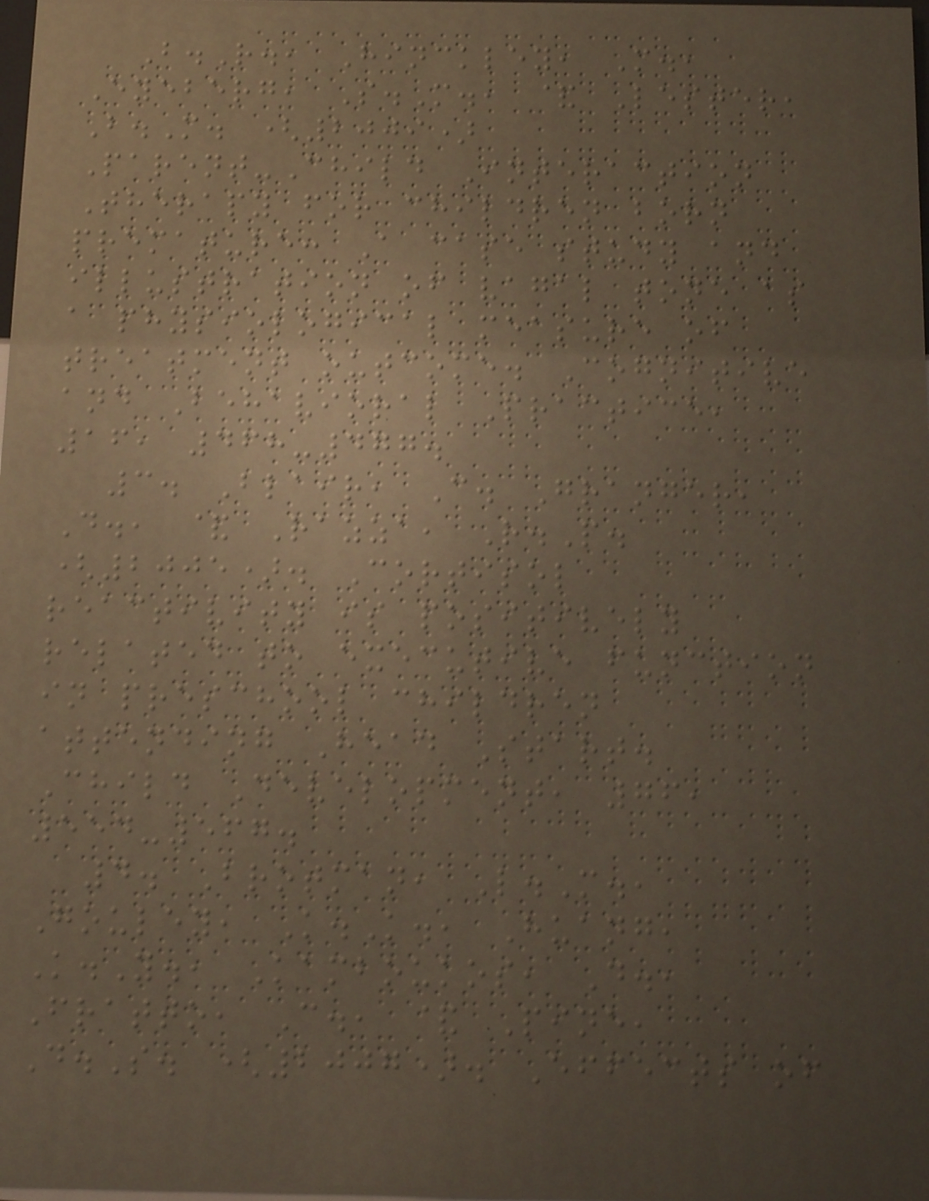B.R., Hinckley, M.,
Eyeberg, S.M., & Lester,
B.M. (2009)
Parent-Child Interaction
Therapy for children born
premature: A case study and
illustration of vagal tone as
a physiological measure of
treatment outcome. Cognitive
and Behavioral Practice,
16, 468-477.
3. Blair, C. Granger,
D., & Razza, R.P.
(2005). Cortisol
reactivity is positively
related to executive function
in preschool children
attending Head Start.
Child Development, 76,
554-567.
4. Brotman, L.M.,
Gouley, K.K., Huang,
K.Y., Kamboukos, D.,
Fratto, C., & Pine,
D.S. (2007). Effects of
